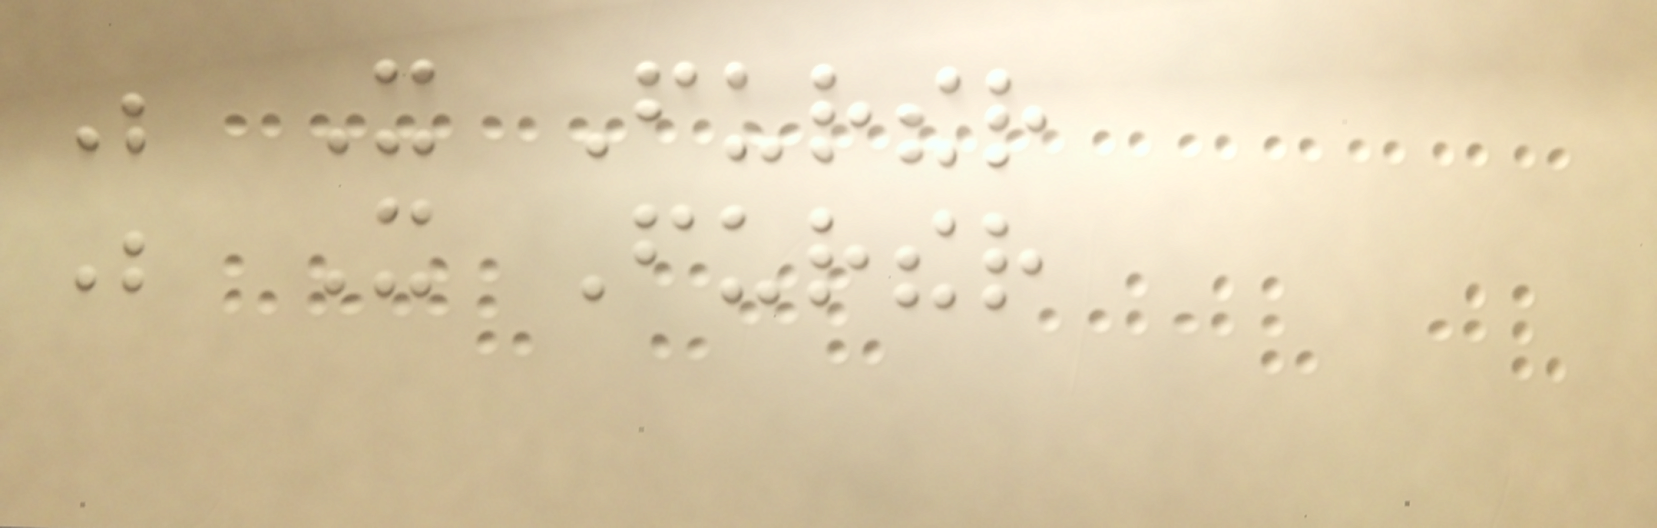Be It Further
Be It Further
